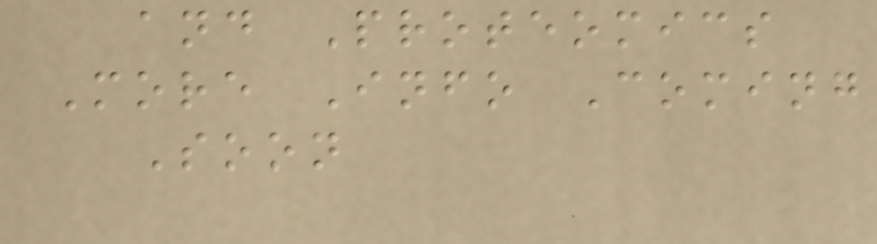and Proteomics
More Info Coming
Soon
